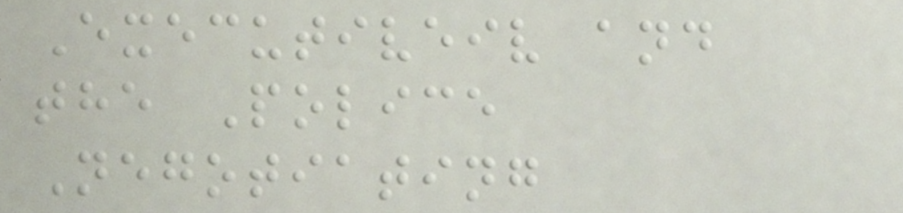Executiveiv and
the Police
Negotiating
